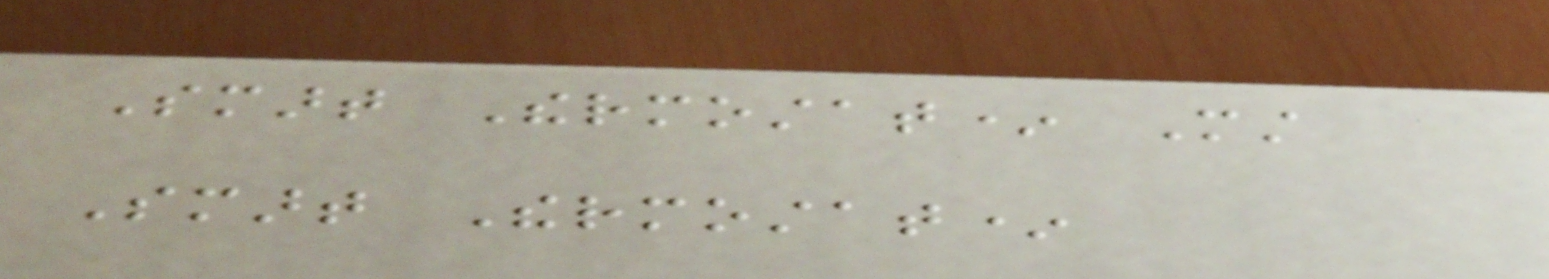Smart Thermostat* Must
Smart Thermostat*
